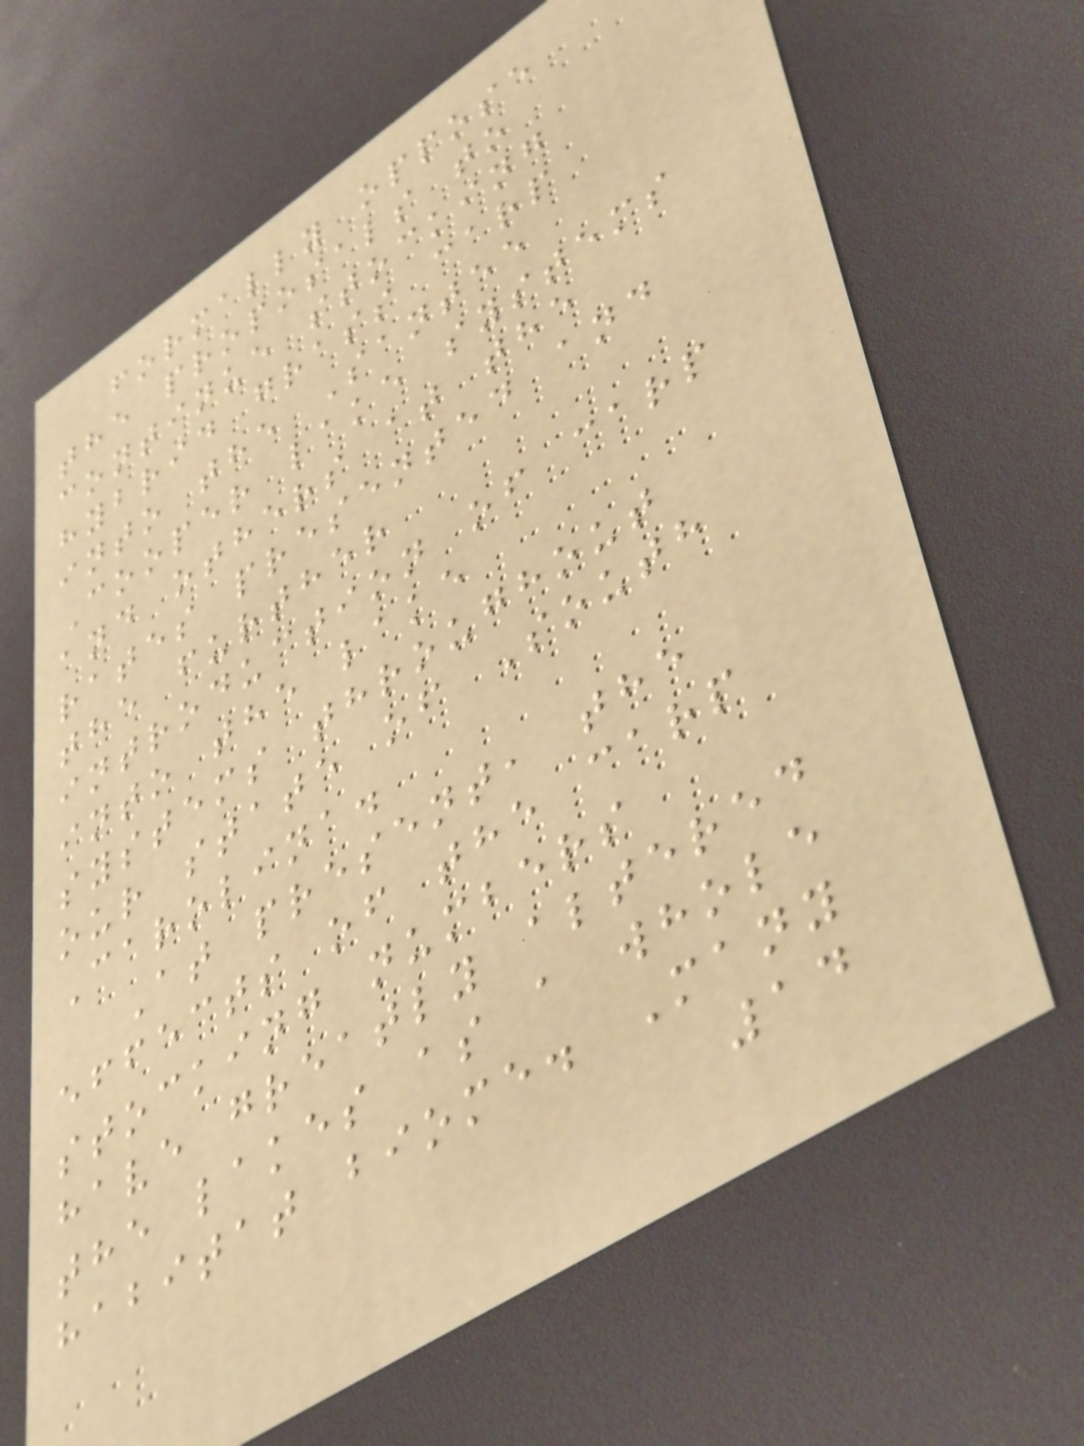formally oppose
the proposals to
continue stocking
hybrid grass carp
into the Santee
Cooper lake systems
and others at the
rates presented and
the further
introduction of carp
into the lake
systems throughout
our state of South
Carolina.
At present, the
effects of the carp
stocking numbers
have greatly altered
the lakes as a whole
habitat biome. Many
14
